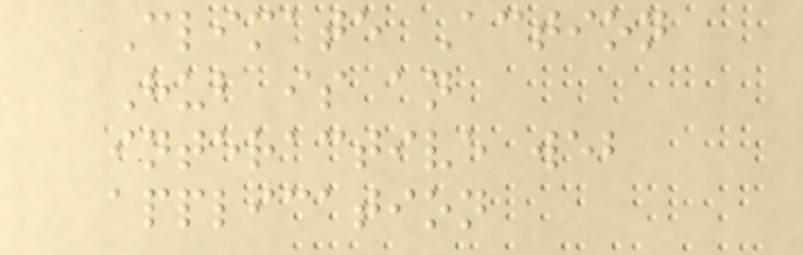Climate Action
Hub is an
interactive web
application
